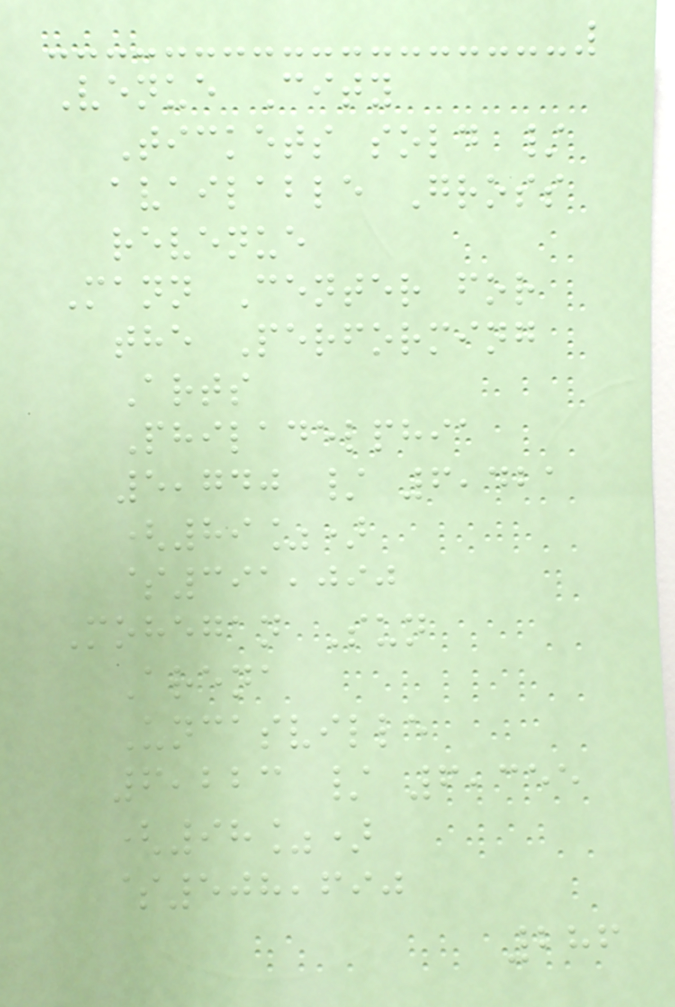Venue City
Tickets sold /
available Gross
revenue
Mann Center for
the Performing
Arts
Philadelphia
5,740 / 6,421
(89%)
$391,090
Mohegan Sun
Arena
Uncasville
6,223 / 6,355
(98%)
$508,690
286
